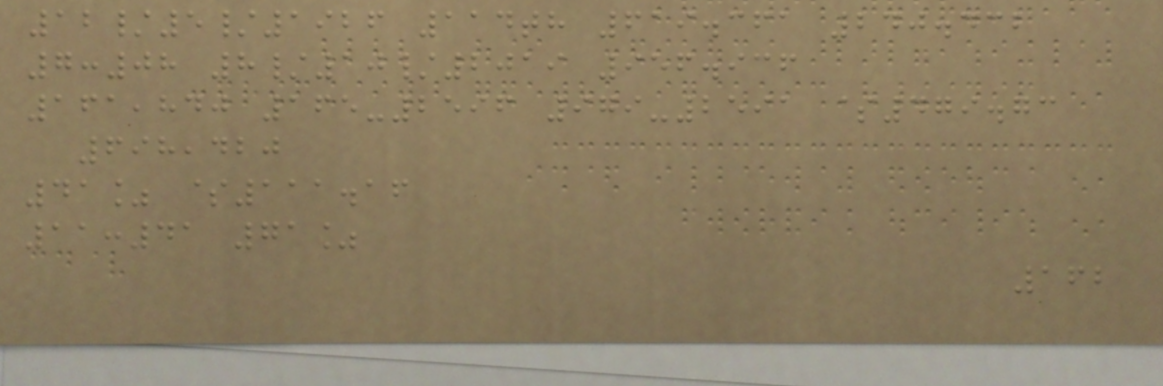12/5/1926 114th 619.361 240.432
7:08 8/10/2019 956.936
161,840 165-2596 979-2591 $479.73
698,420
41% $111.16
11:41 71%
162
